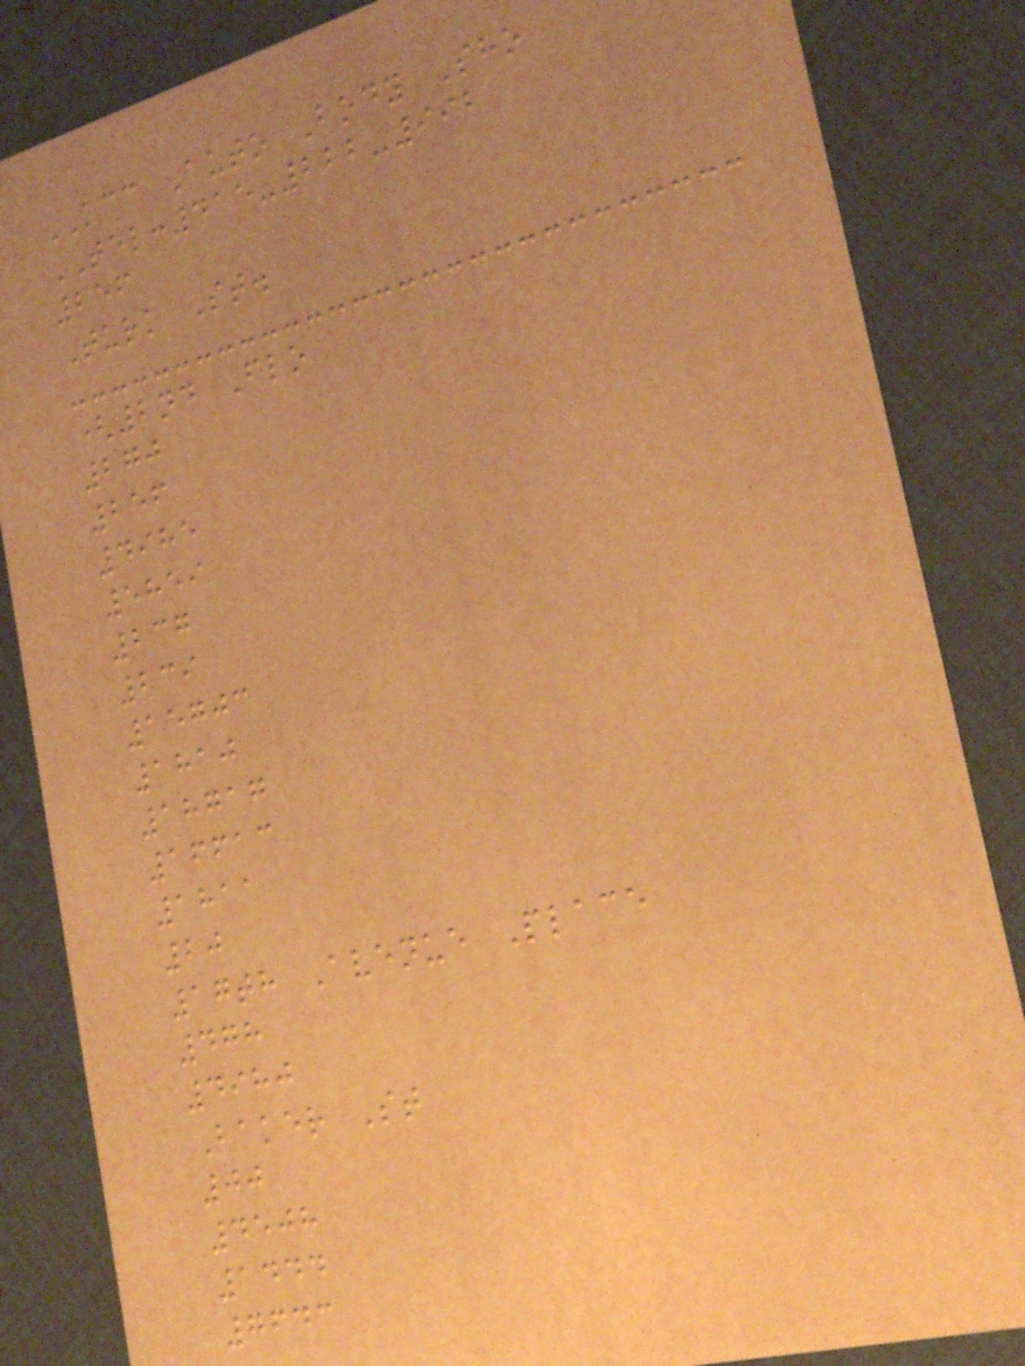KCC Auto Body Sho
TEL:415-222-992
256
Turk St.
(2nd Flo
270
256
4985
5859
237
239
15703
1810
18717
16613
1811
20
17th Avenue Place
478
4980
Baker St
00
4508
1444
7643
